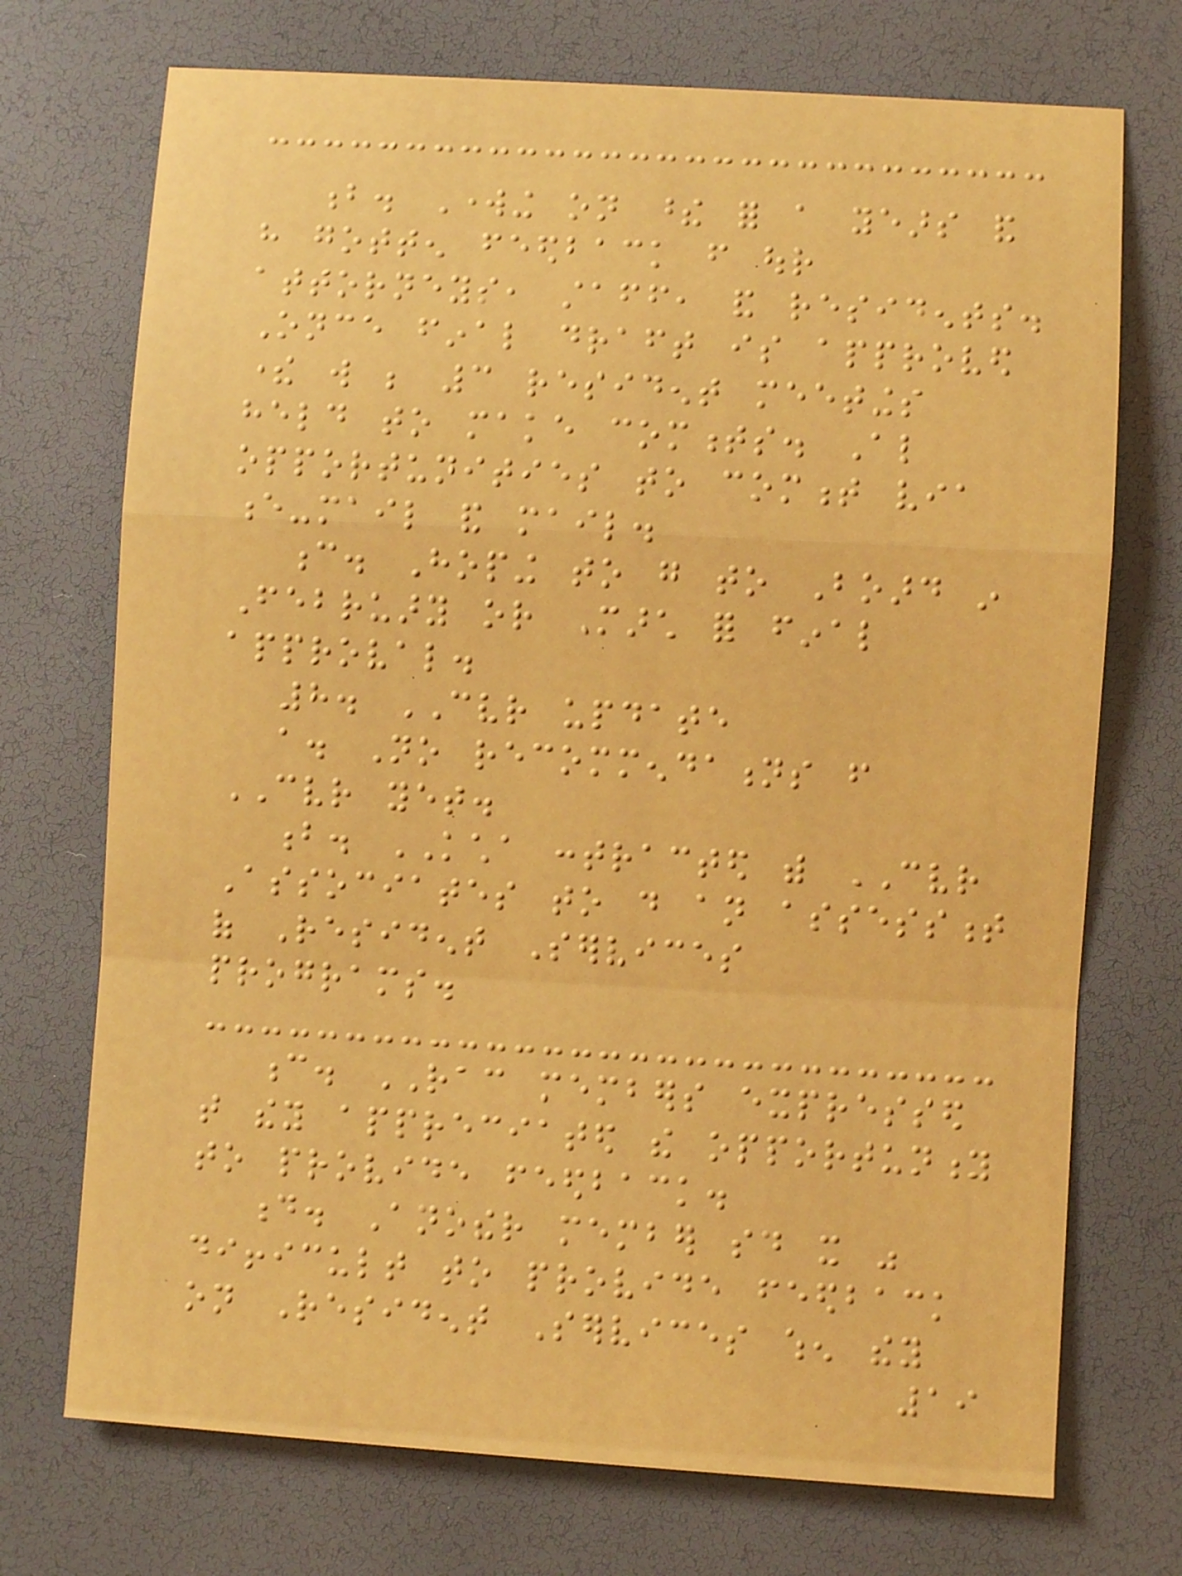b. Working on these for a years and
have gotten feedback from our
attorneys, staff, and residents.
Once final draft is approved
there will be 3 resident meetings
held to make comments. Also
opportunities to comment via
e-mail and mail.
c. Hoping to go to Board in
February or March for final
approval.
8. CVR update
a. No recommendations from
CVR yet.
b. KCHA contracted with CVR
Associates to do an assessment
of Resident Services
programs.
c. RAC members expressed
that they appreciated the opportunity
to provide feedback.
d. Another member said it was
difficult to provide feedback
on Resident Services when they
19
